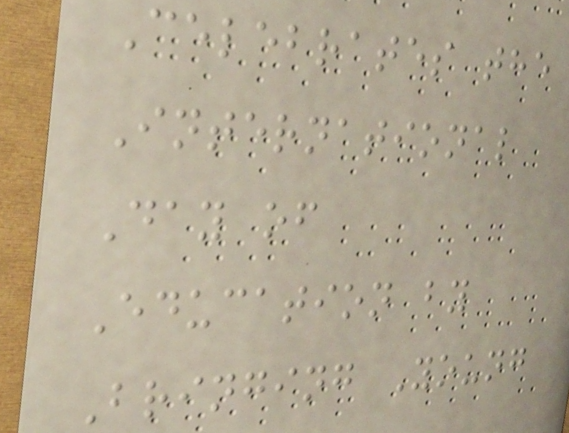Celebrates the
International
Day of
Education by
Bringing Young
